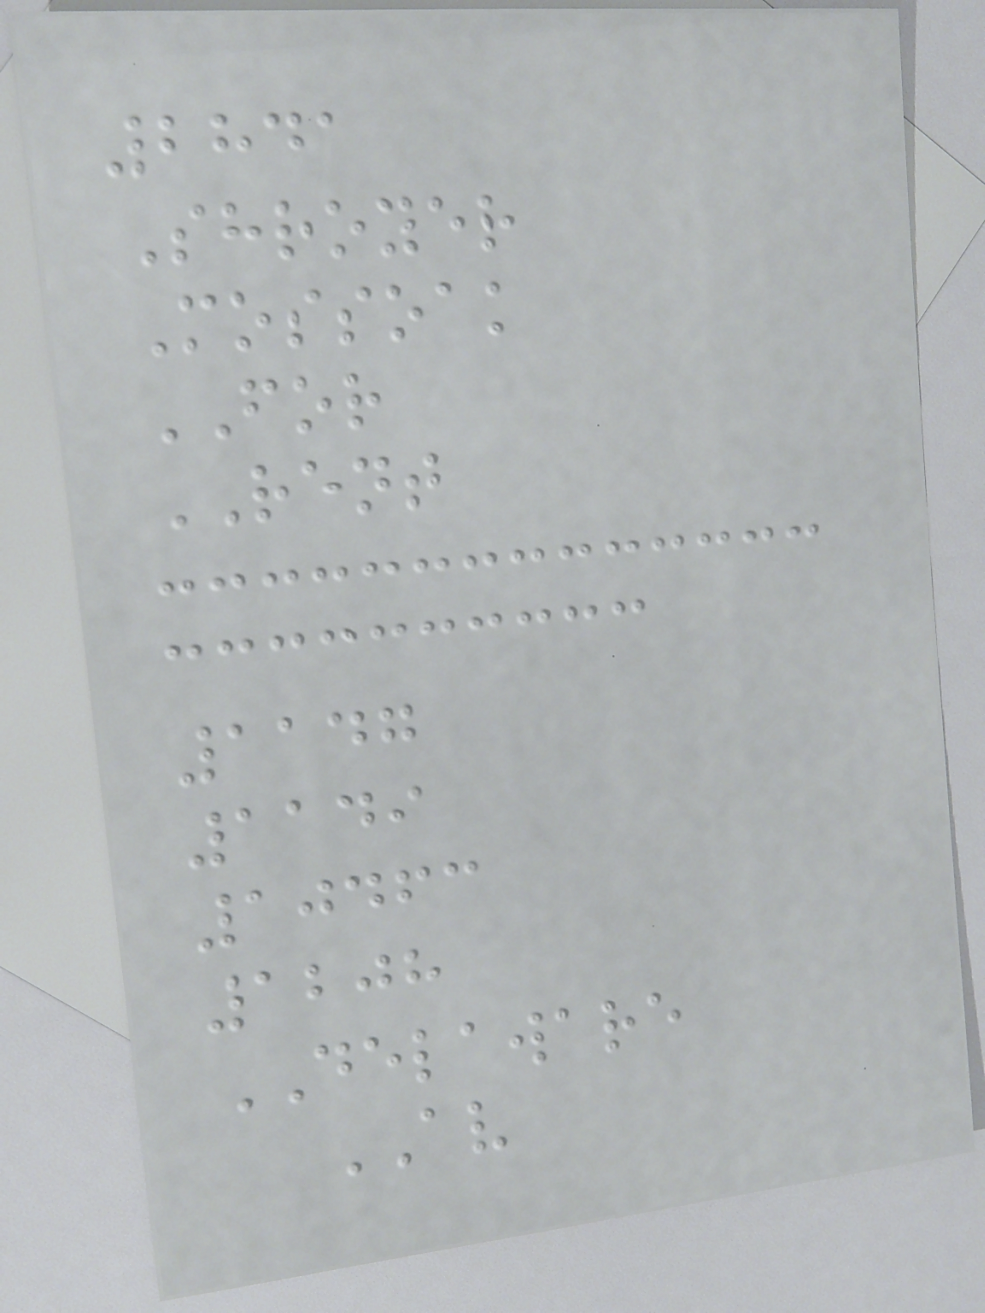2841
Shroyer
Mossoak
FOR
RENT
1147
1149
10463
1208
DELAWARE
AV
